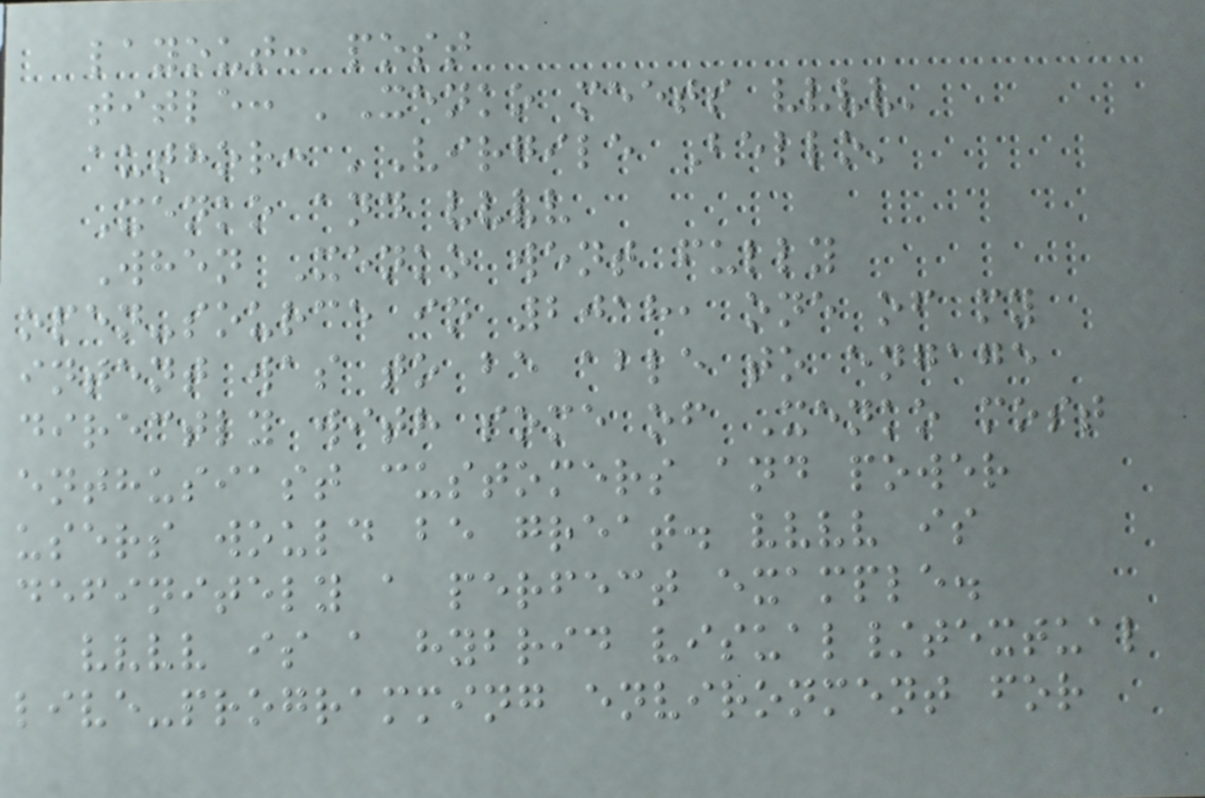layout: post
title: 'Xenko meets vvvv'
author: 'Virgile Bello'
Xenko and vvvv
When Xenko went fully
open-source in 2018, one of my
intent was to be able to engage
directly with some of Xenko most
enthusiast customers and power
users would be great. vvvv is
definitely a perfect example.
vvvv is a hybrid visual/textual
live-programming environment for
